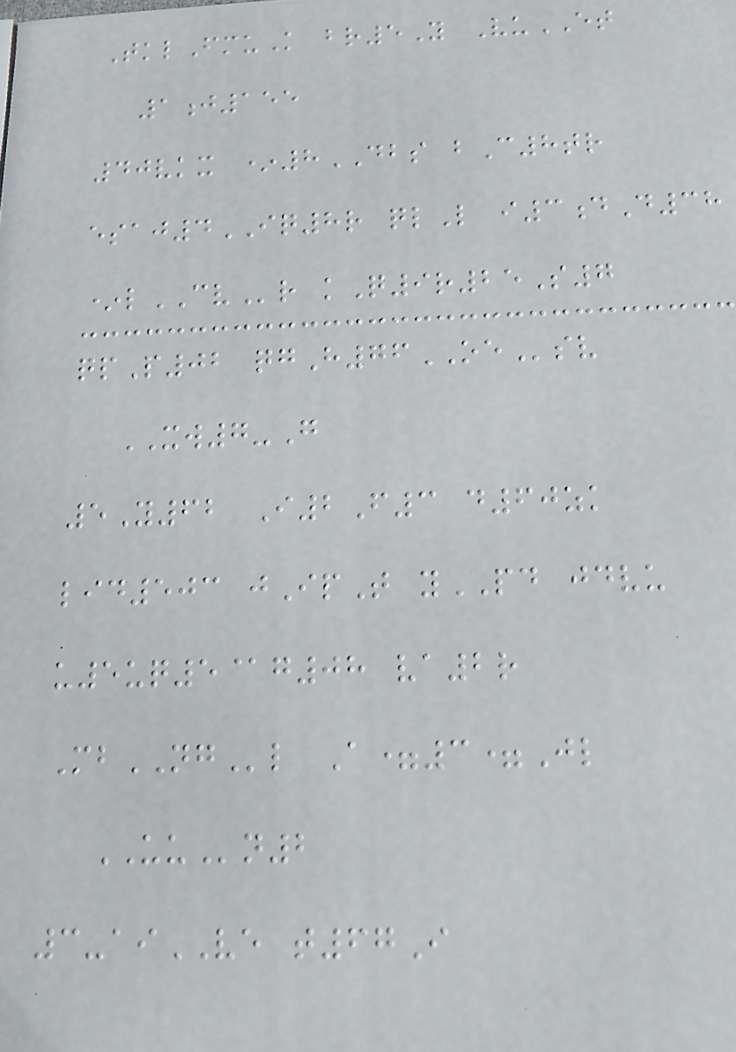TklFmuK br5Y VuET
1j155
40vkx *8DBS bC8tr
esaj4IQ8r qlL i3dD38
*lCVr kQ9r25S7
qpP02 qgH76OEsv
XW7-G
5Y62 I2F3 d60zk
lid503 jIpT yPD jdvu
u5uq5@g08 va2r
MbNGl A=3=Jl
UUn2
3-aiVE t67I
